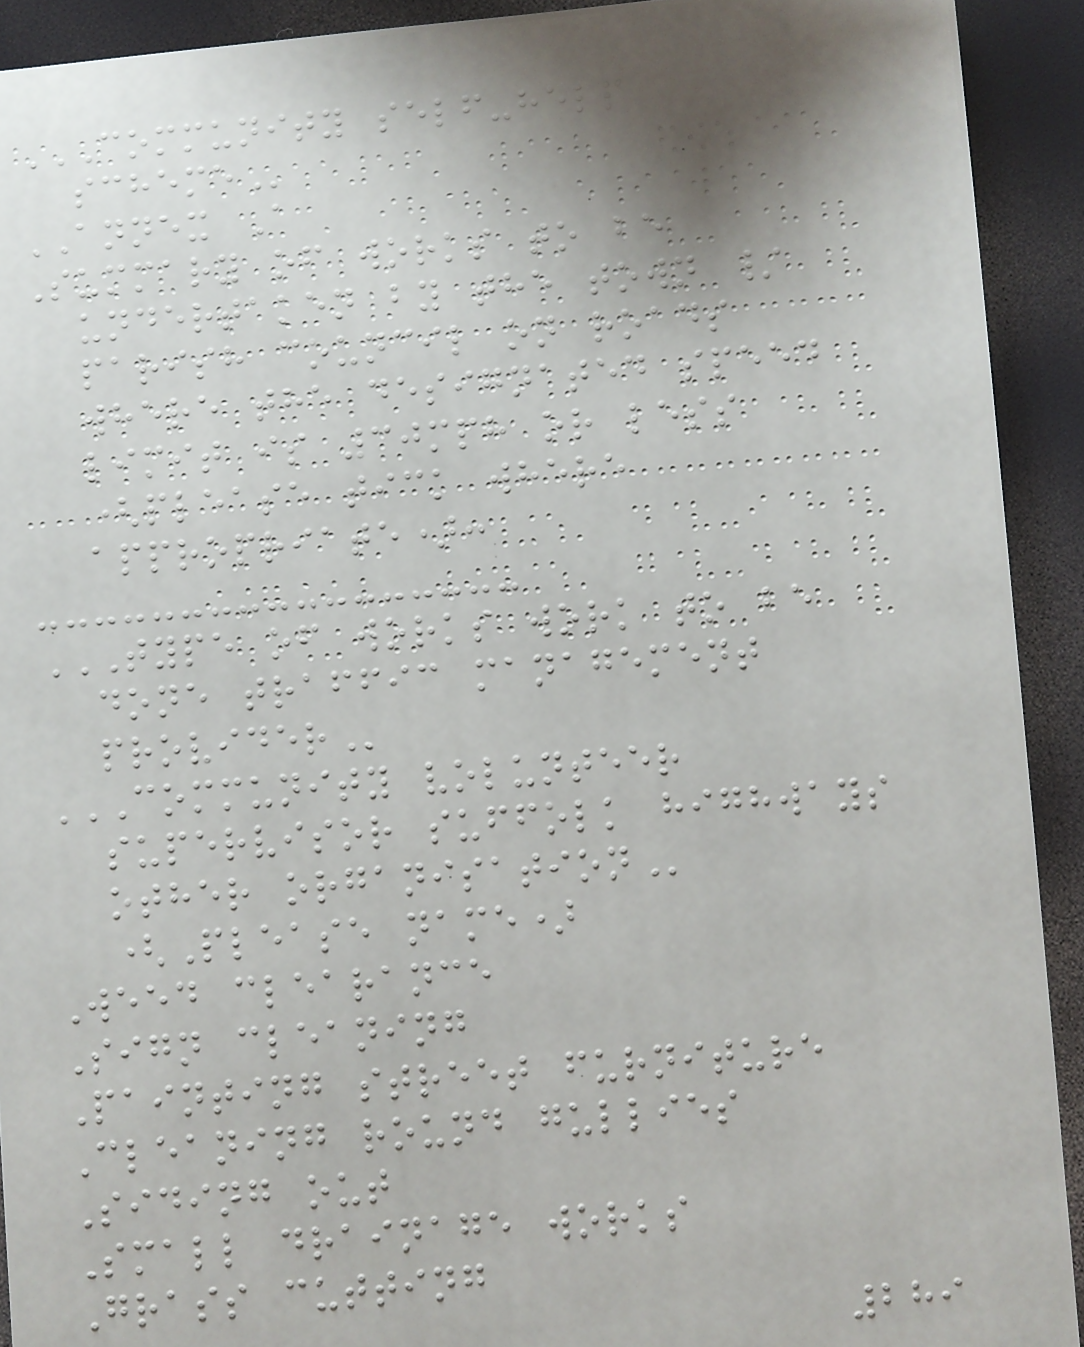COMMUNITY SELF-HELP
SCHEME
ANNEX A
Summary of works to be
undertaken by the town /
parish council on roads
where the designated speed
limit is 30mph or less
(please tick where
appropriate):
TYPE OF WORKS WORK TO BE
DONE TRAFFIC MANAGEMENT
PROVIDER
COMMUNITY VOLUNTEER
SUPERVISOR SUFFOLK HIGHWAYS
OTHER ORGANISATION
(Please name)
Weed clearance
Sign cleaning
Painting street furniture
Cleaning round gullies
Siding out
Small drainage works
Grass cutting
289
